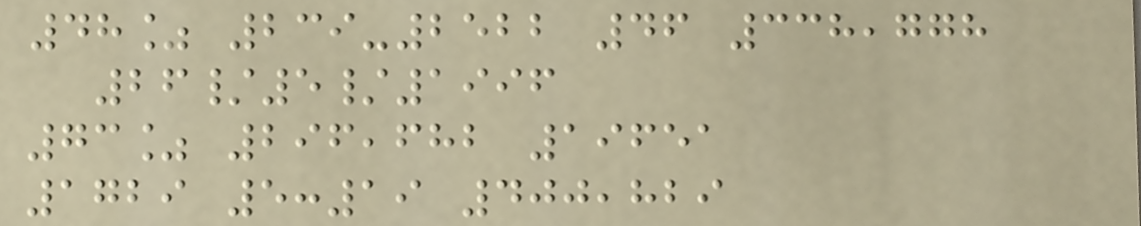48% 239-2522 46 338,778
26/5/1996
73% 296,682 19651
1729 5:19 400,829
